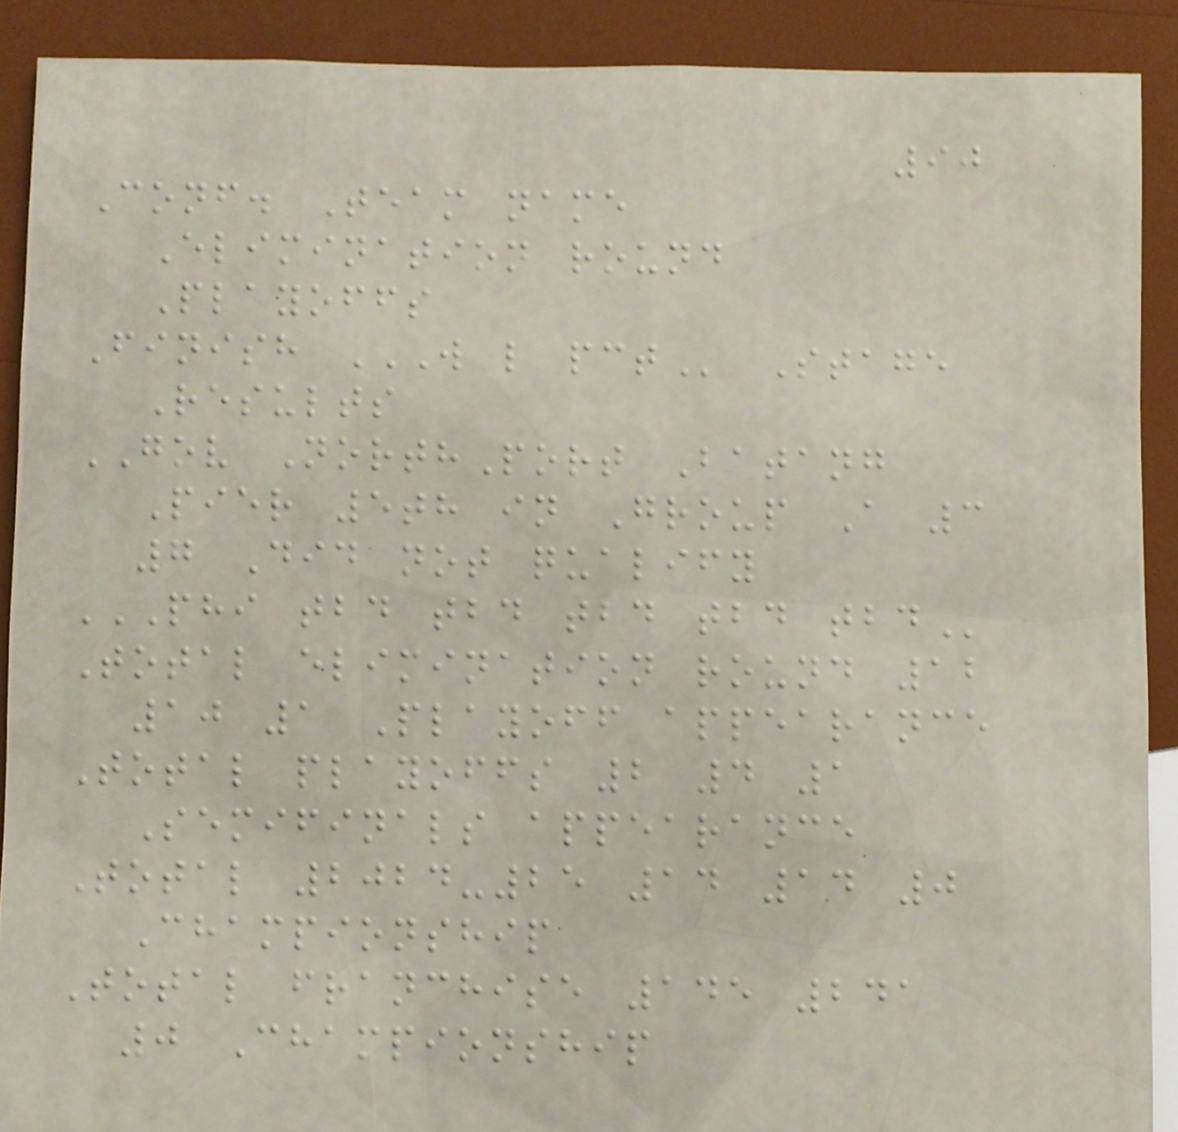90
Conf. Team name
Elimination round
Playoffs
Finish W L PCT Stage
Results
GOV NorthPort Batang
Pier 5th in Group A 3
7 Did not qualify
PHI TBD TBD TBD TBD TBD
Total elimination round 12
10 1 Playoff appearance
Total playoffs 2 4 1
Semifinals appearance
Total 2024-25 14 14 0
Championship
Total franchise 145 241
0 Championship
